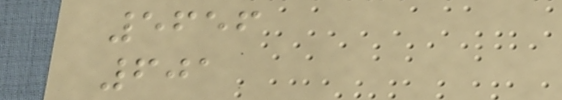5656
601
